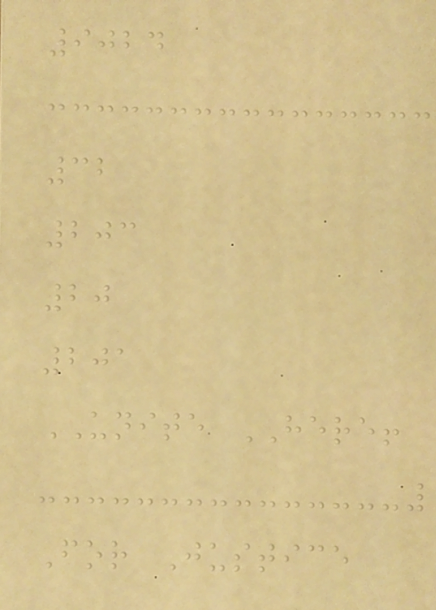9024
32
203
20
201
UNITE HERE!
For Justice
